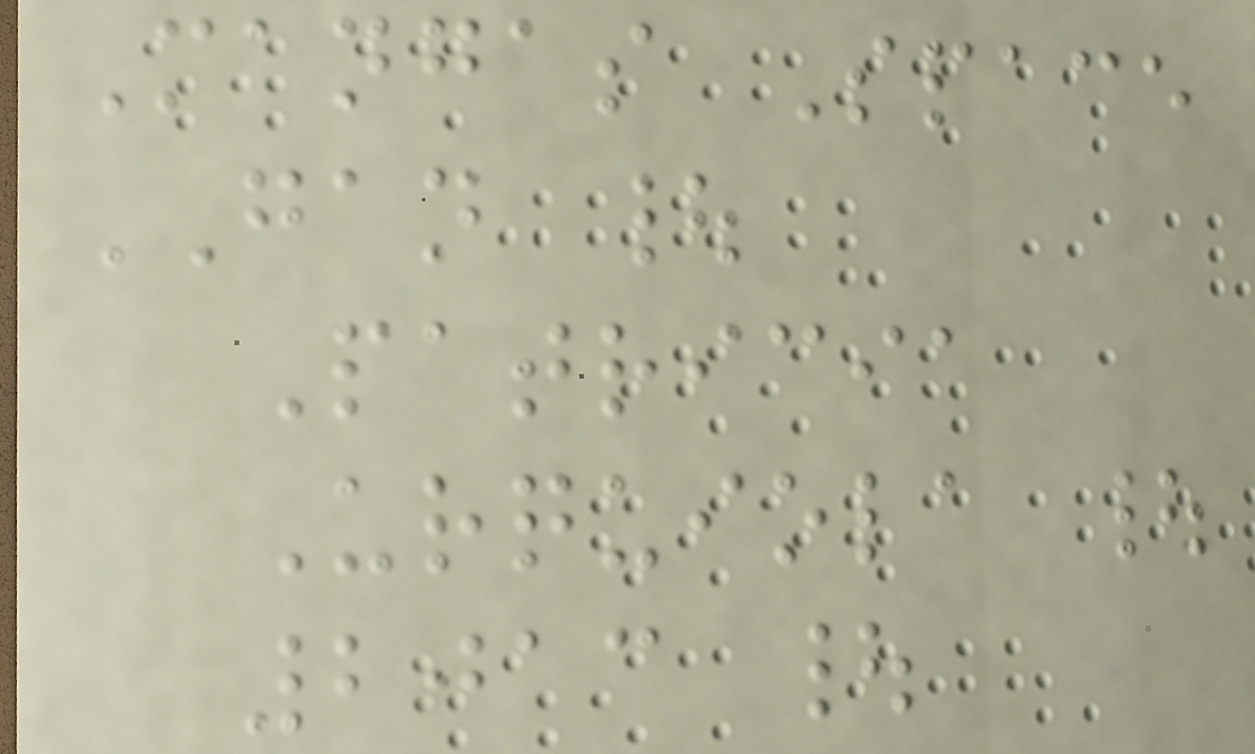Mangas Space
GAN |
Patricia
Urquiola |
2013 |
